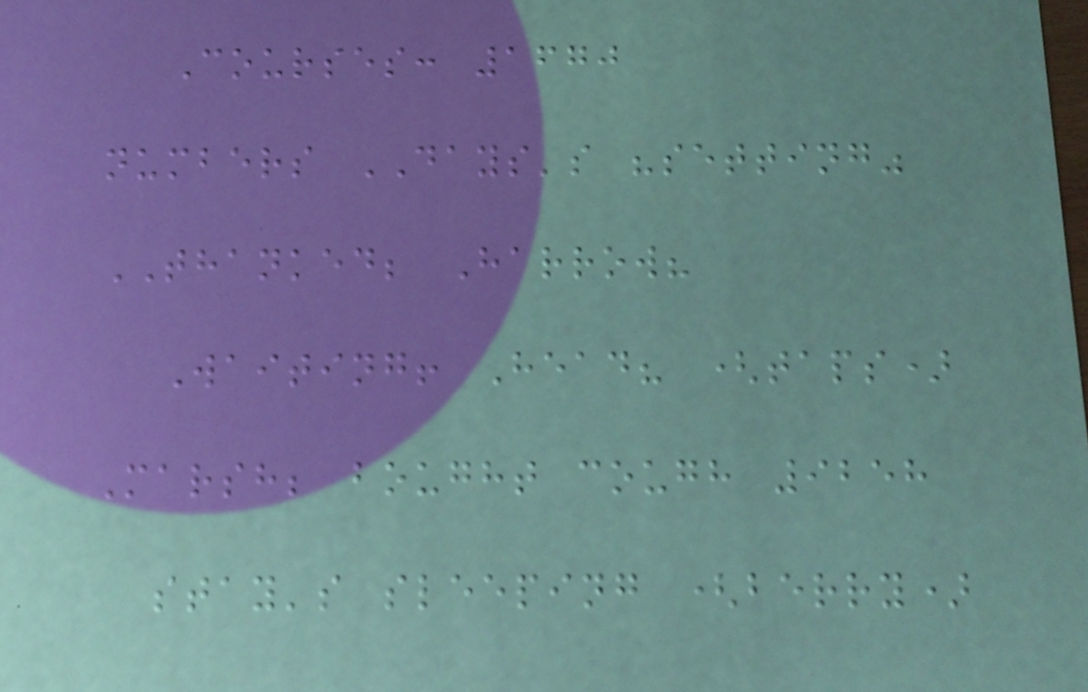Courses: 1670
numbers DAYS's "setting"
THANKED; Harrow?
Waiting! Head? (taps)
Marsh; bought cough 9258
stay's sleeping (berry)
